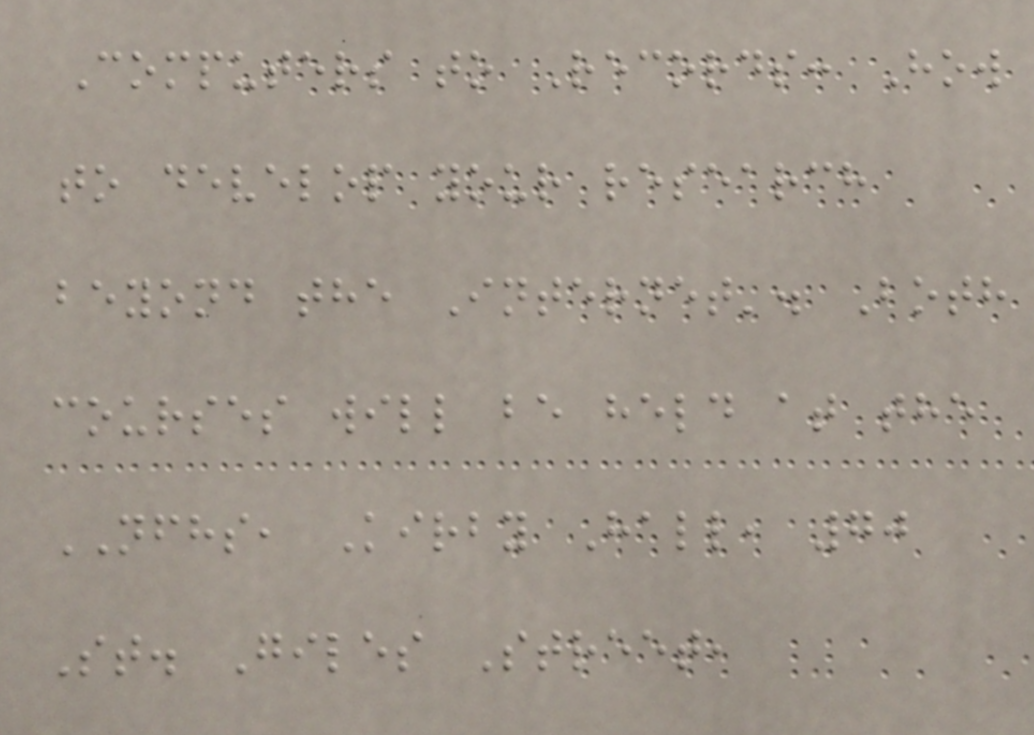Computers to Records: How
to develop your research
beyond the Internet'. Both
courses will be held at the
NFHS, Kirby Hall, 70
St. Giles Street,
